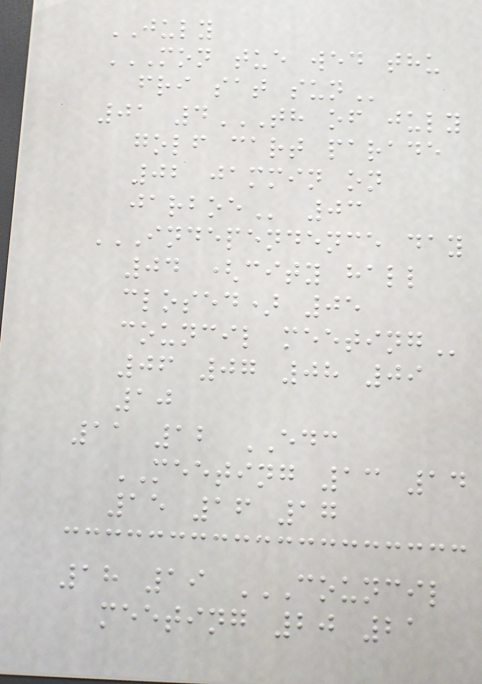JULY
MON TUE WED THU
FRI SAT SUN
01 4TH OF JULY
GOLF CART PARADE
02 JAMMIN ON
JARBOE 03
INDEPENDENCE DAY
04 (CITY HALL
CLOSED) 05
COUNCIL MEETING
06 07 08 09
10
11 12 EDC
MEETING 13 14
15 16 17
18 19 COUNCIL
MEETING 20 21
